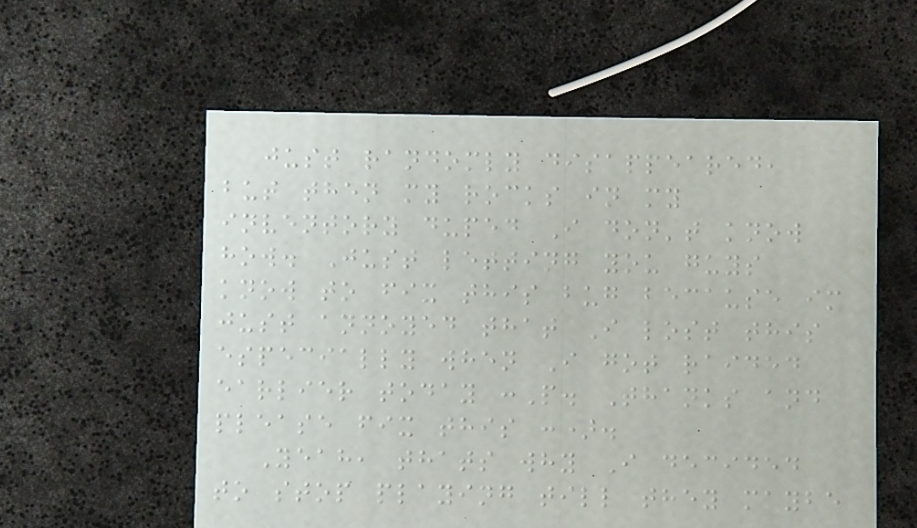just randomly disappeared,
but then my rocks in my
inventory duped I don't know
how. Just letting you guys
know to fix this bug because im
just annoyed that I lost this
especially when I got raided
earlier today :P. Thanks and
please fix this :).
Yeah, thats why I decided
to stop playing till they maybe
